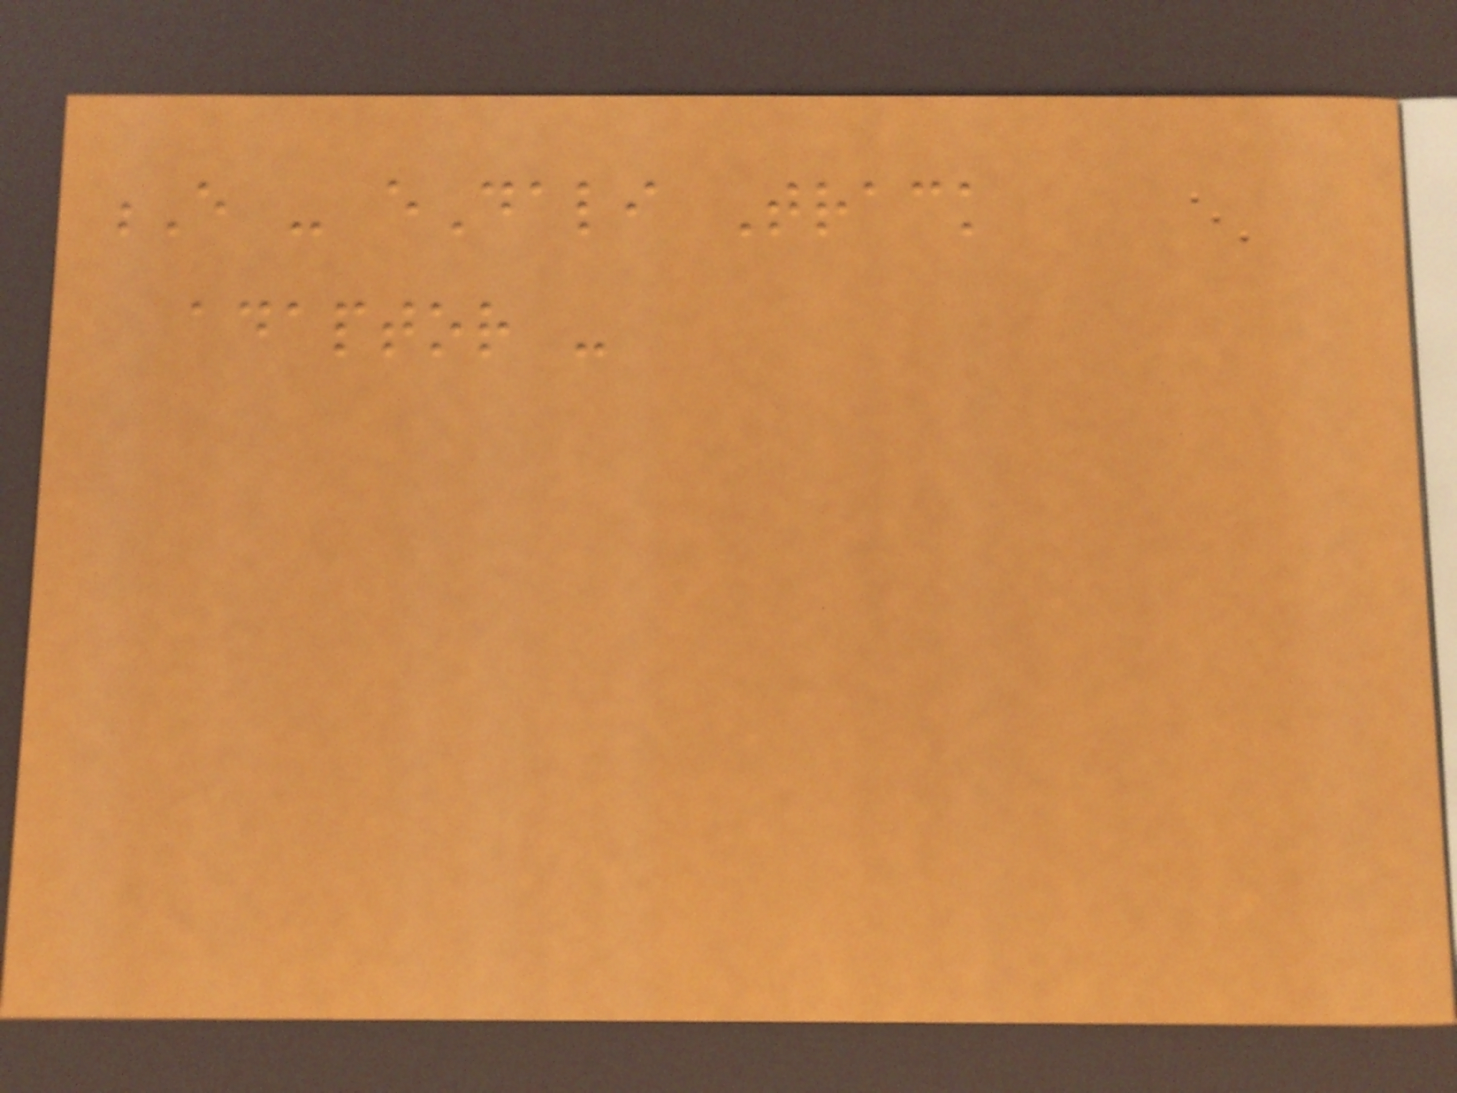E - eDali Track
adaptor -
